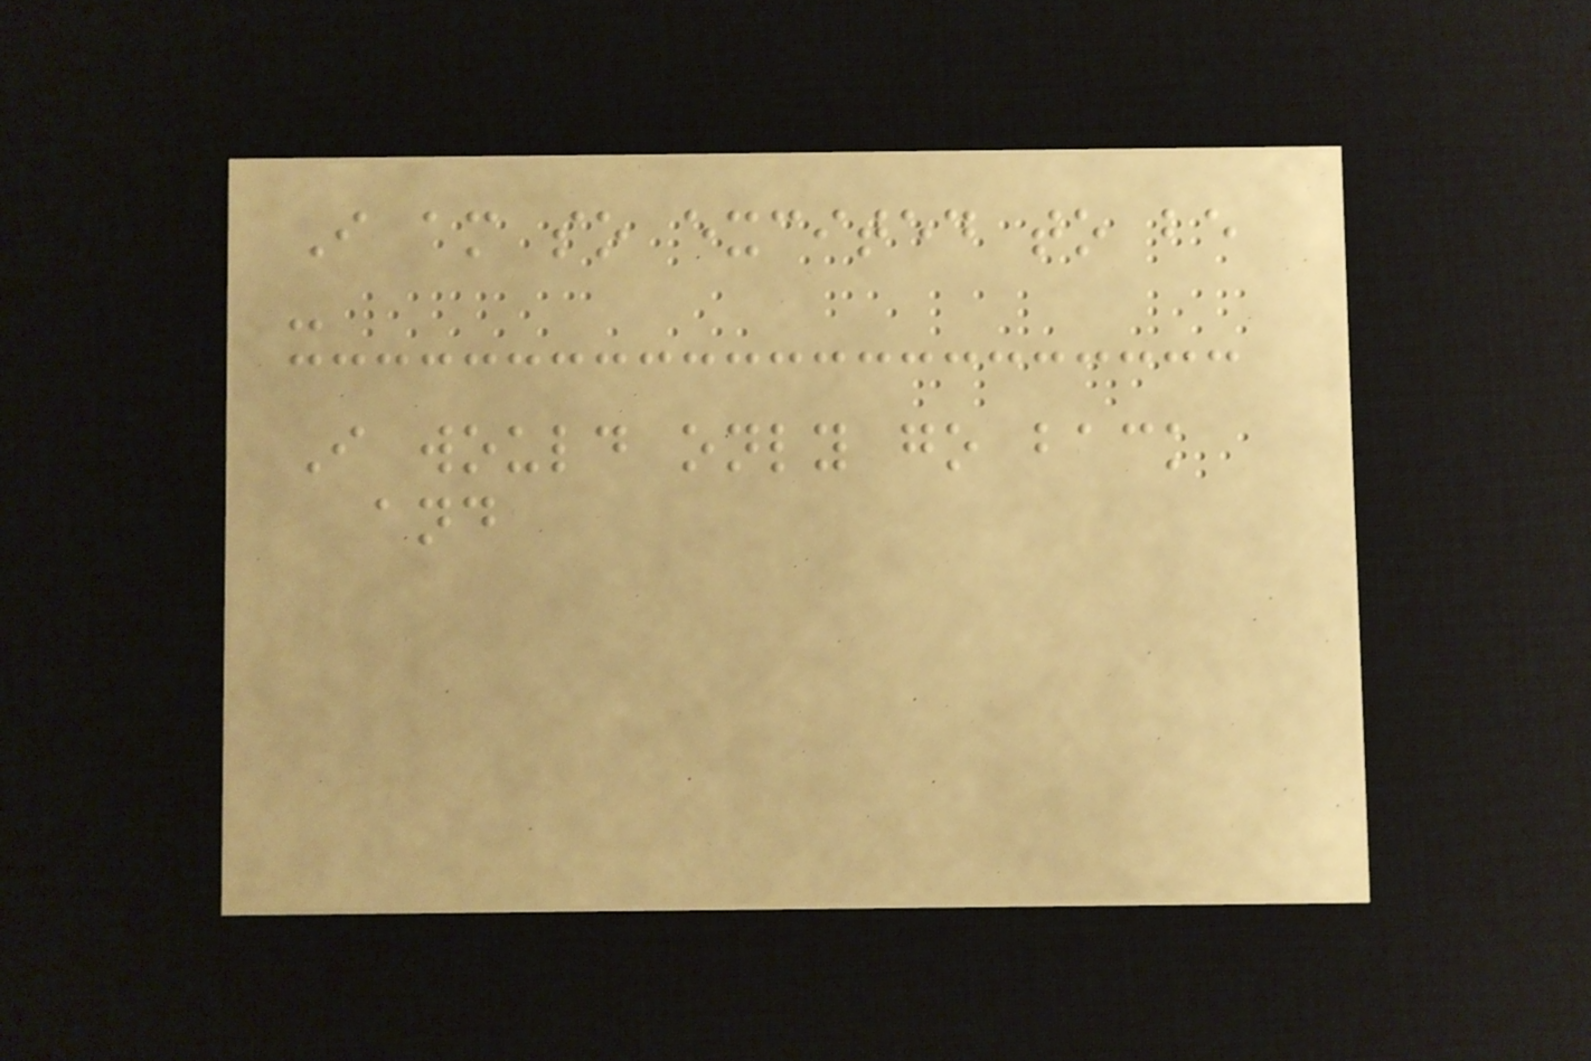I am so excited to be
-
I would only go back
and
